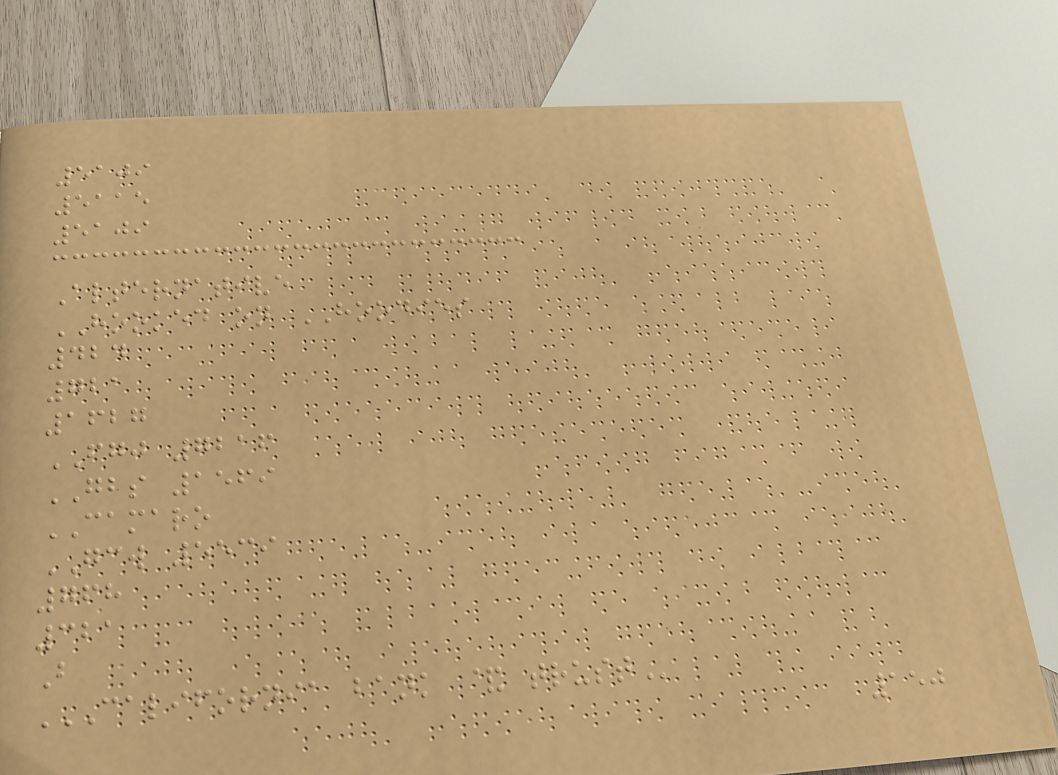5109
5115
5109
Alternative
HOOKED on HOODIES
424
721
1627
FGJ 7216
GBS 1569
CAMARO
GCW 5539
768
321
B
CALIFORNIA BANK & TRUST
150
